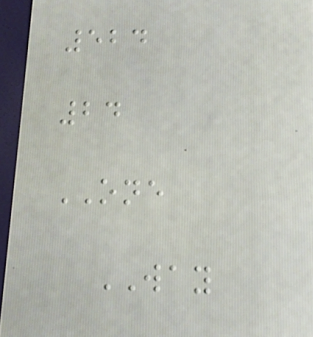524
24
ONE
WAY
